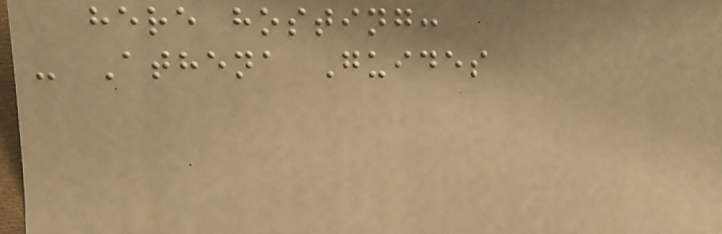here hosting:
- Athena Guides
